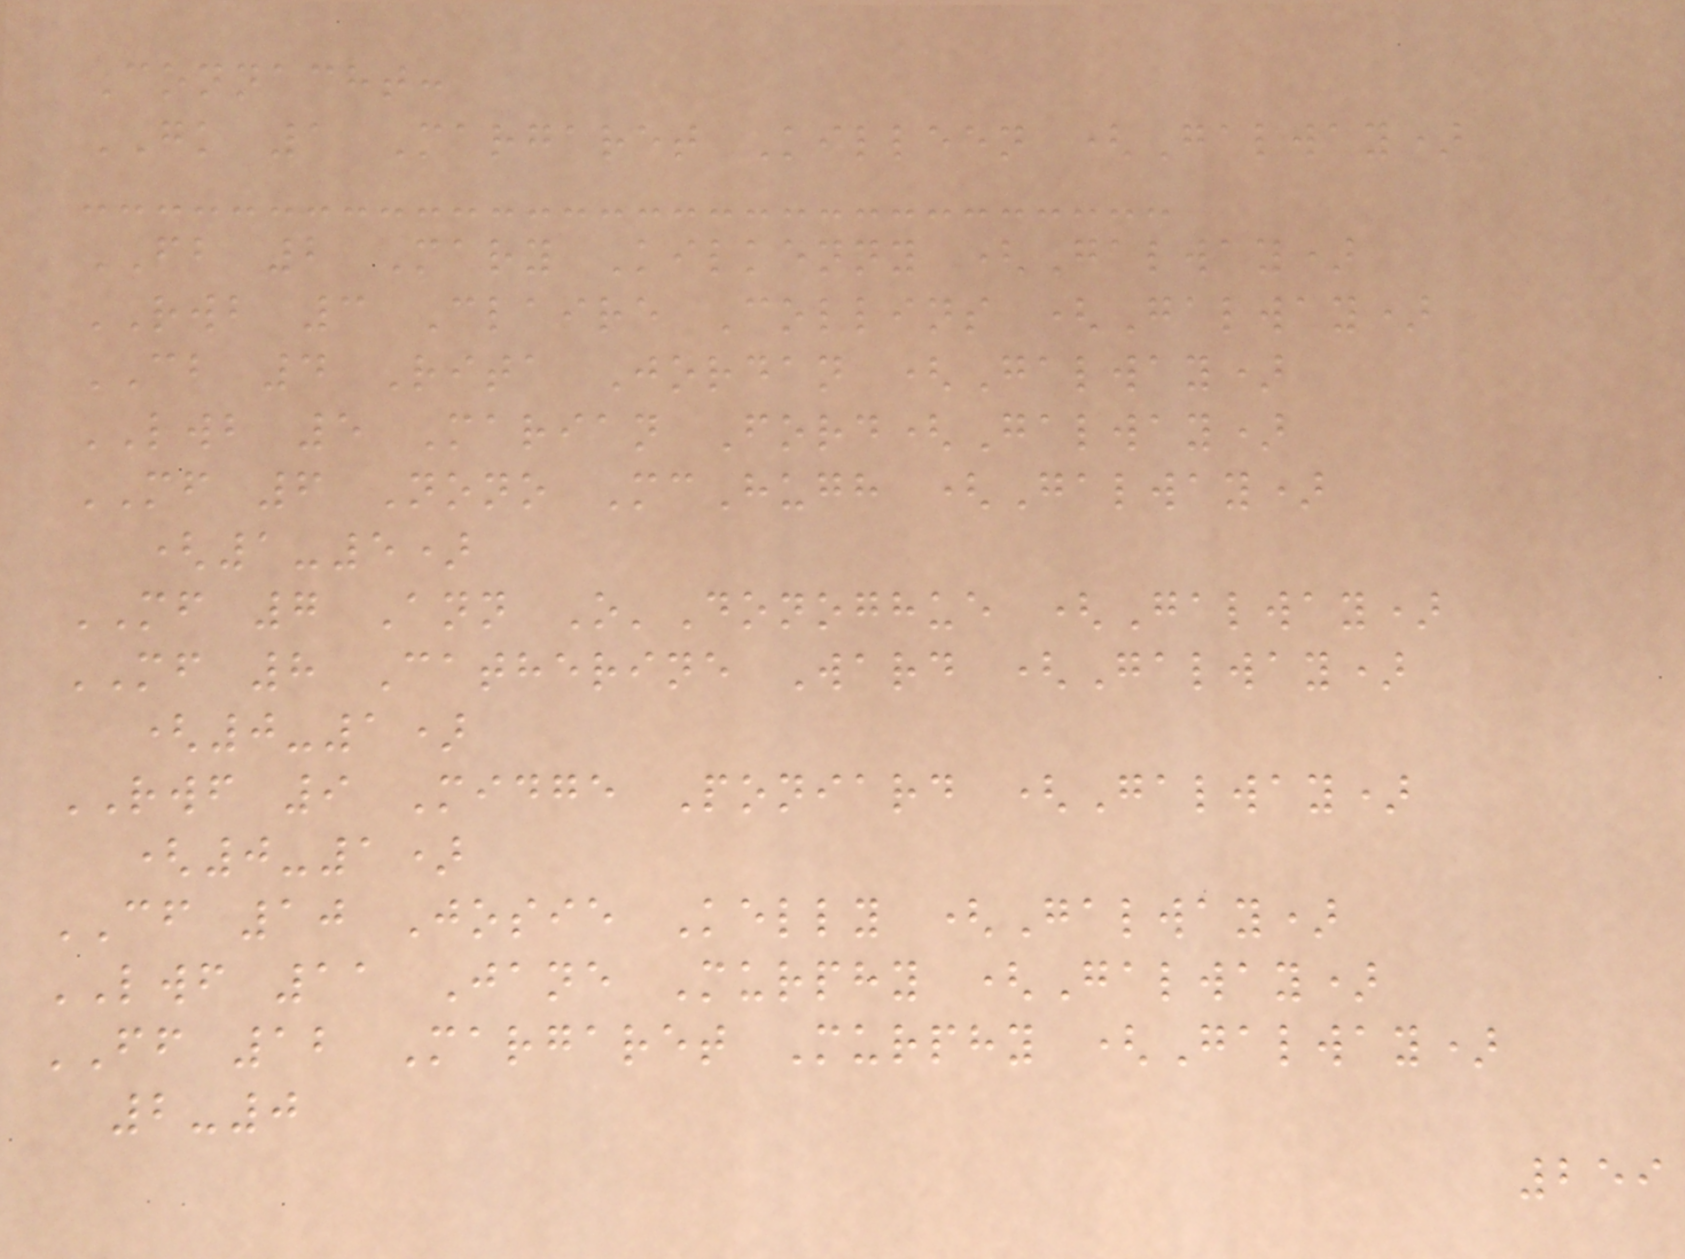Connacht:
GK 1 Margaret Killeen (Galway)
FB 2 Mary Kilkenny (Galway)
RWB 3 Claire Collins (Galway)
CB 4 Rita Jordan (Galway)
LWB 5 Marian Ford(Galway)
MF 6 Nono McHugh (Galway)
(1-5)
MF 7 Ann O'Donoghue (Galway)
MF 8 Catherine Ward (Galway)
(0-1)
RWF 9 Midge Poniard (Galway)
(0-1)
CF 10 Josie Kelly (Galway)
LWF 11 Jane Murphy (Galway)
FF 12 Margaret Murphy (Galway)
2-0
259
